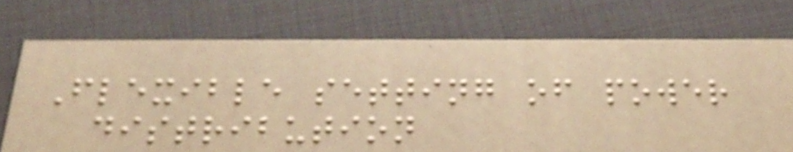Flexible setting of power
distribution
